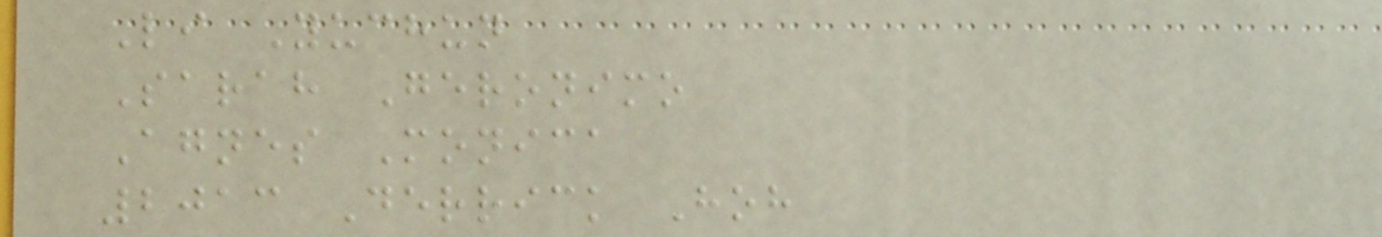Li Yuchun
Sarah Geronimo
Agnes Monica
2013 Derrick Hoh
